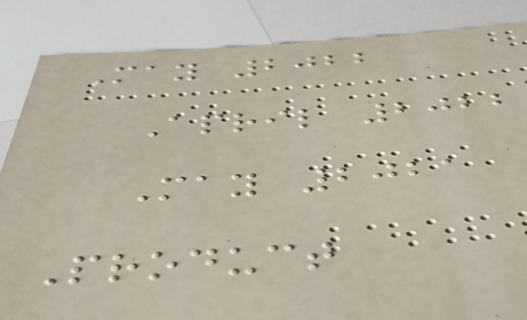May 2022
April 2022
May 2021
Product
